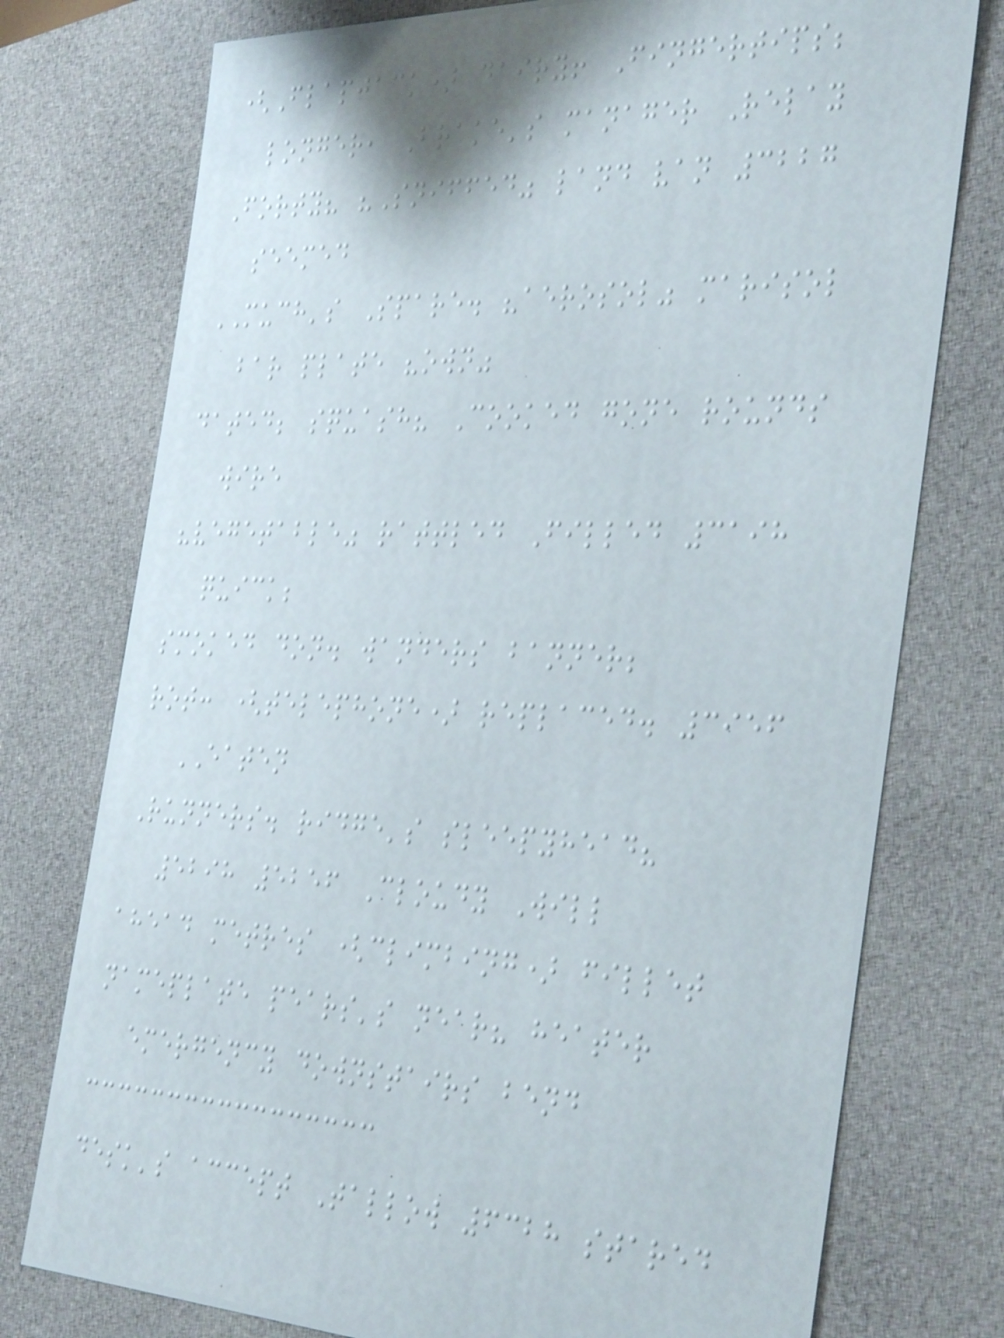(Flapjack) dairy! Fingertips;
longer, Brake's manager Relay
Forty? "Sniffed" land van 3227
seemed
MUCH's Spare. "aerosol" marisol
bar plate "own"
dated; squash? Cooked gone rounds
wire
"vegetable" rattled Filled 3198
quick;
smoked don. wanders banner;
rot: (telephone) replaced. 3956
EATEN
Runners. ridge's sleepyhead?
5298 5256 Cloudy Will
ahead metres (climbing) fillet
nameplate pears's near? heater
emergency downstairs bend
desk's accept Tallow 6328 stared
